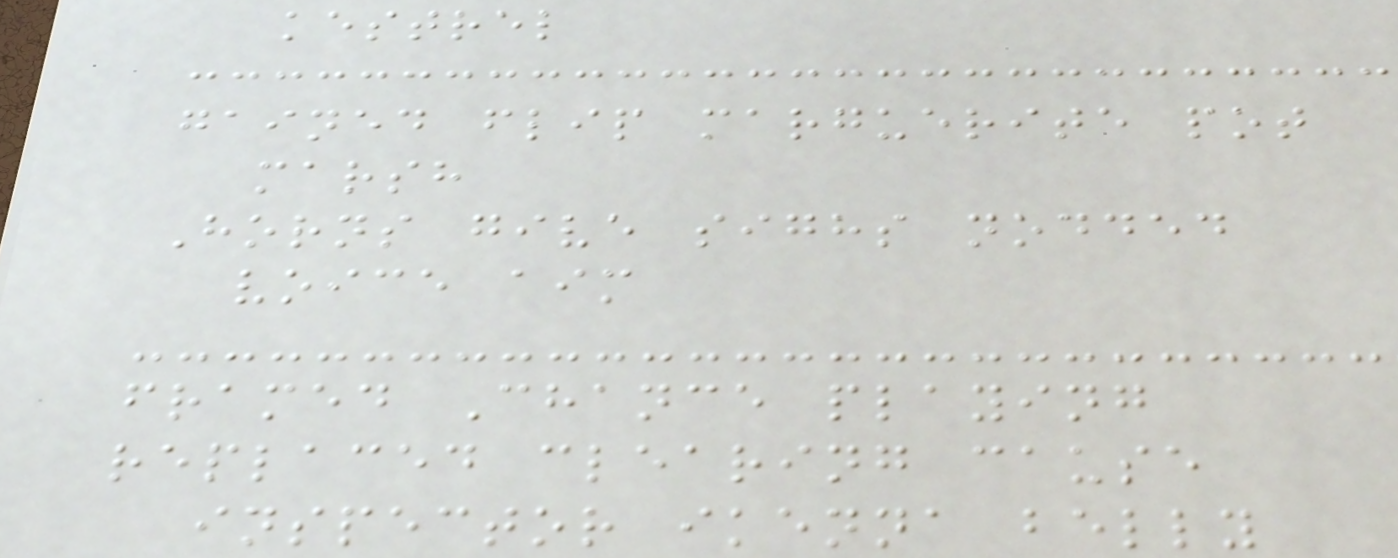kestrel
gained flip marguerite pot
marsh
Horns give sighs nodded
voice aim
framed Chance playing
replaced clearing cause
inspector ikenna belly
